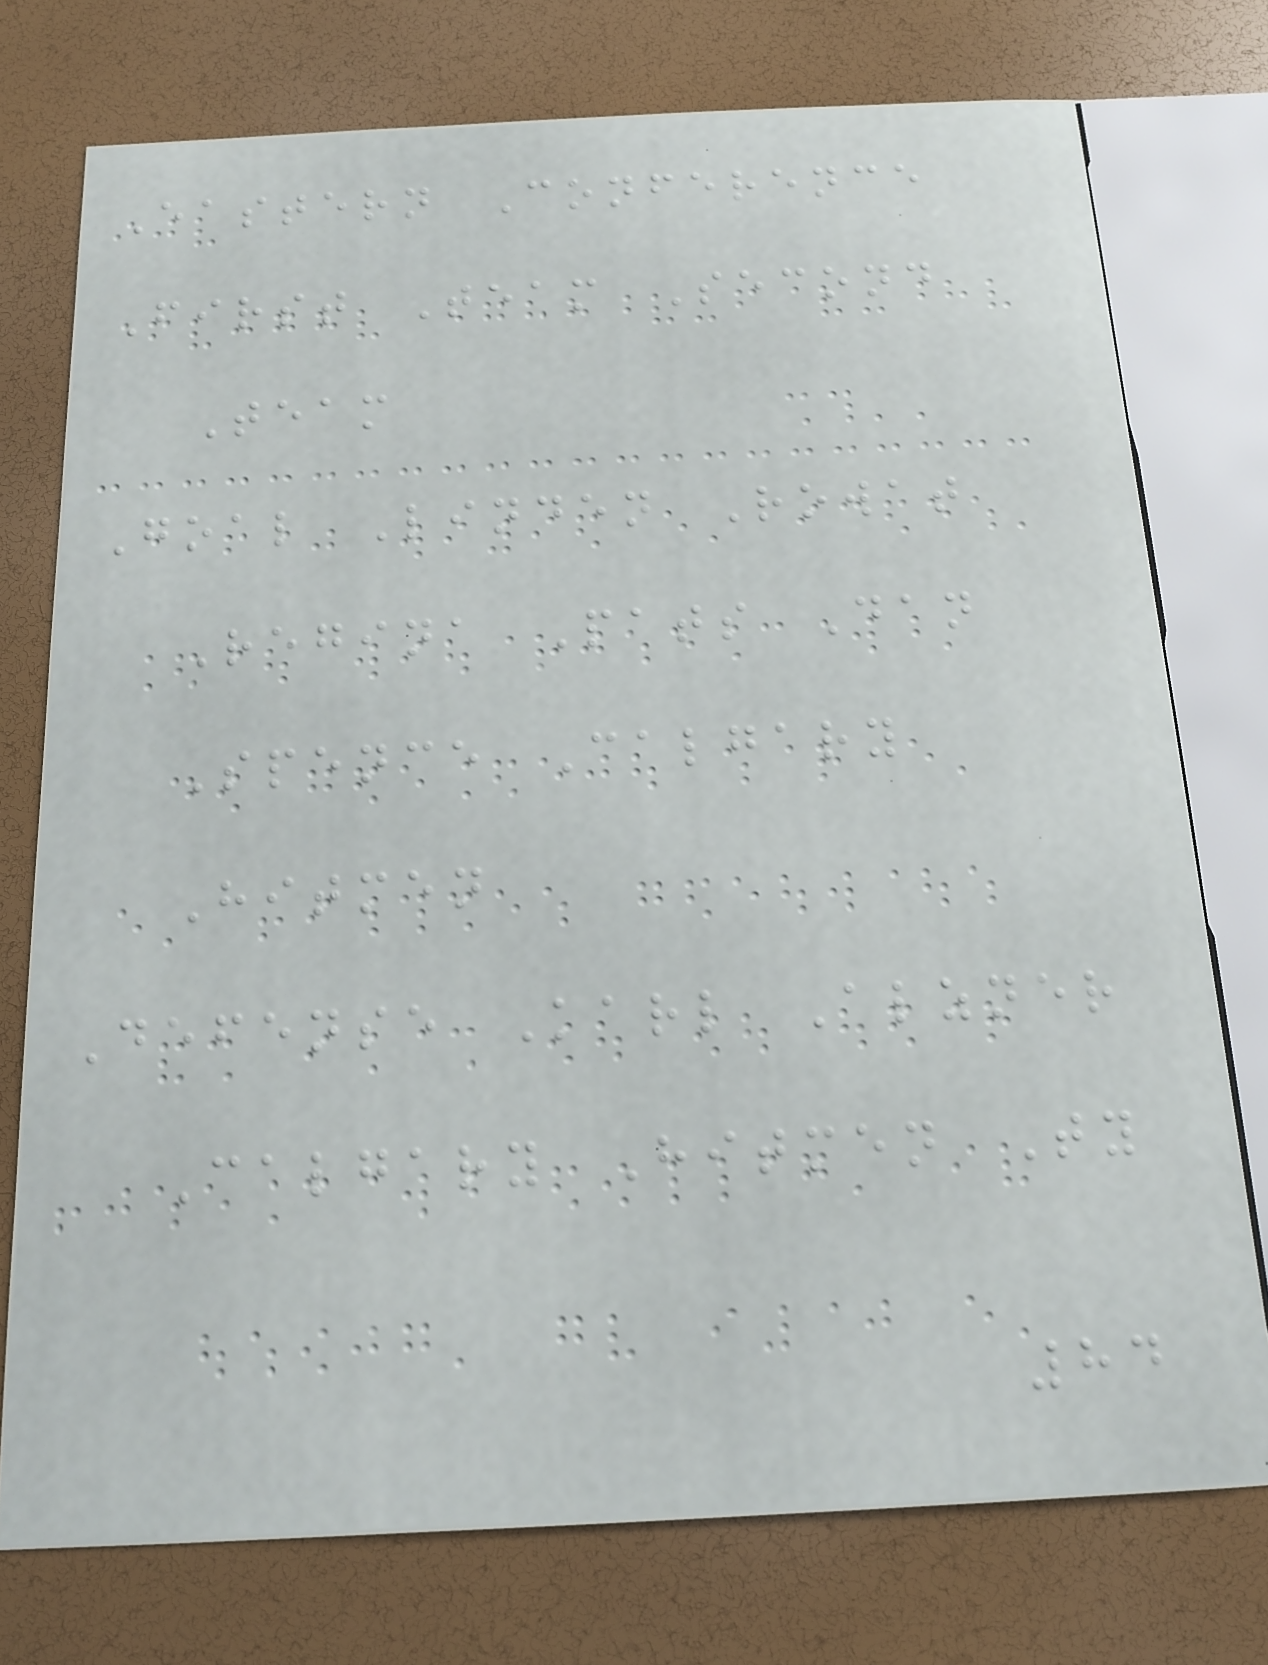Eastern Conference
First Team Second
Team
Goal Linden Rowat
Regina Pats Dan
Spence Calgary
Hitmen
Defense Karl Alzner
Calgary Hitmen Ty
84
